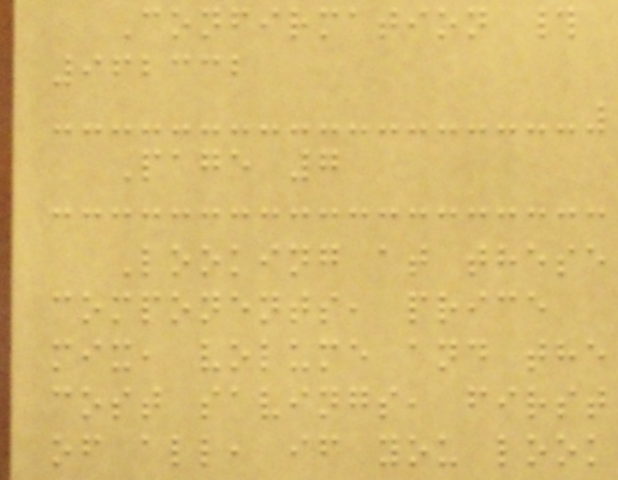Confirmation #
962332
Page 7
Looking at these
components, price
mix, volume and the
cost savings, first
of all, if you look
